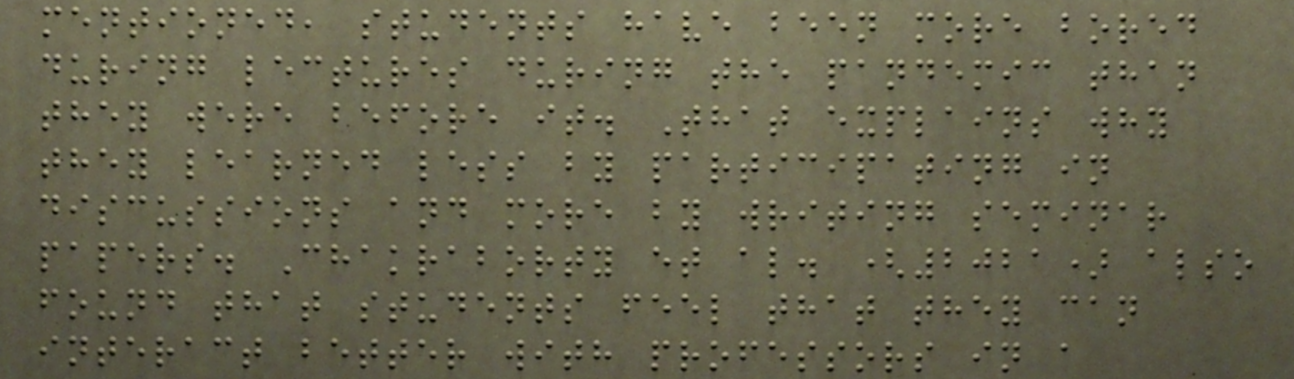mentioned, students have been more bored
during lectures during the pandemic than
they were before it. That explains why
they learned less by participating in
discussions and more by writing seminar
papers. Chakraborty et al. (2021) also
found that students feel that they can
interact better with professors in a
